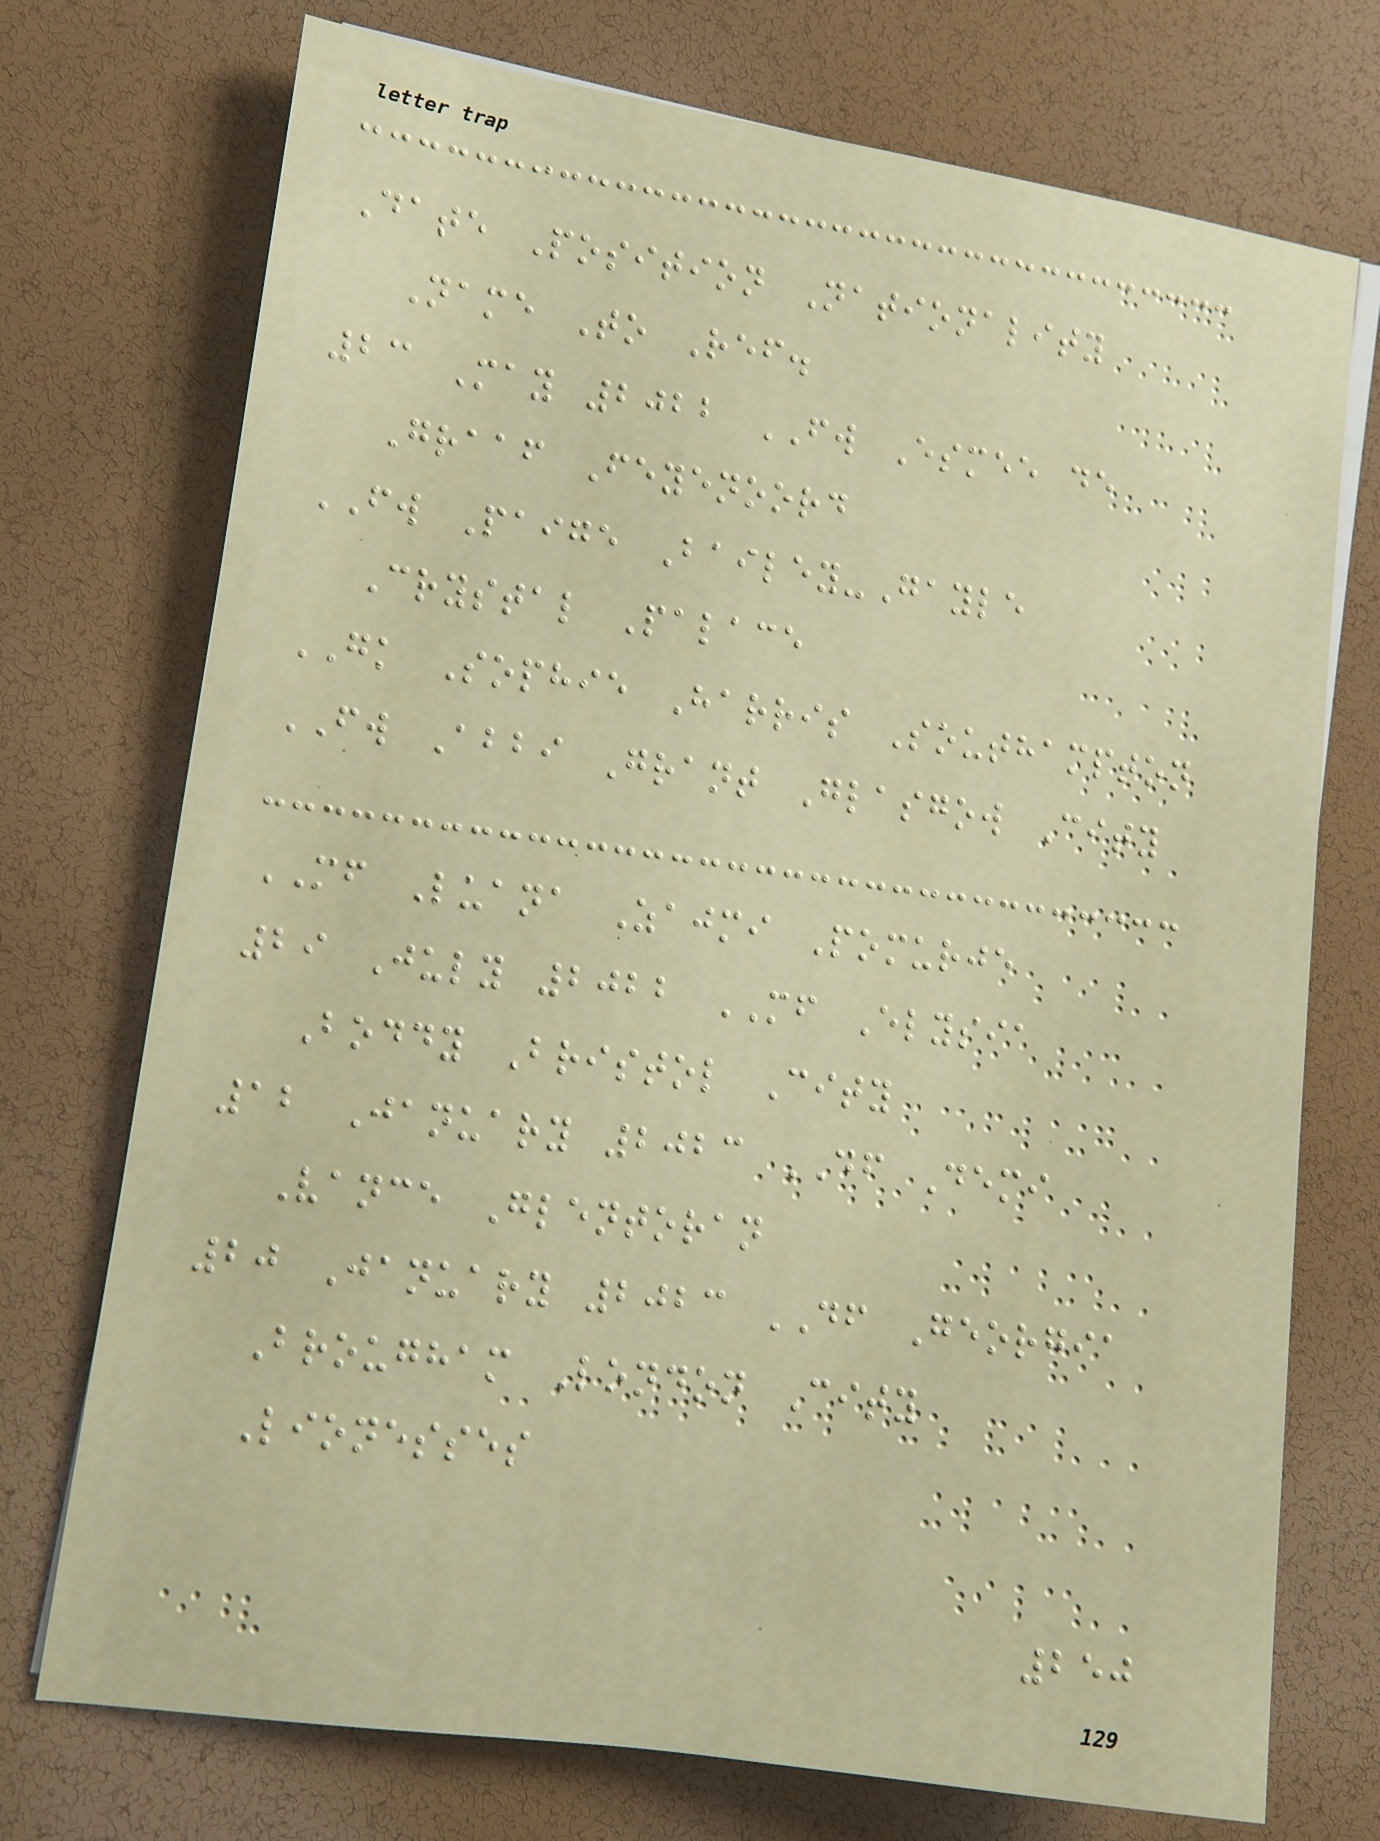Date Position Nationality
Name To Ref.
23 May 2022 FW Esmee de
Graaf Feyenoord
FW Paige Bailey-Gayle
Crystal Palace
GK Sophie Harris Southampton
FW Abbi Grant Glasgow City
MF Luana Zajmi Pomurje
29 July 2022 MF Elysia
Boddy Bristol City
12 January 2023 DF Demi
Vance Glentoran
20 January 2023 DF Georgia
Brougham London City
Lionesses
250
